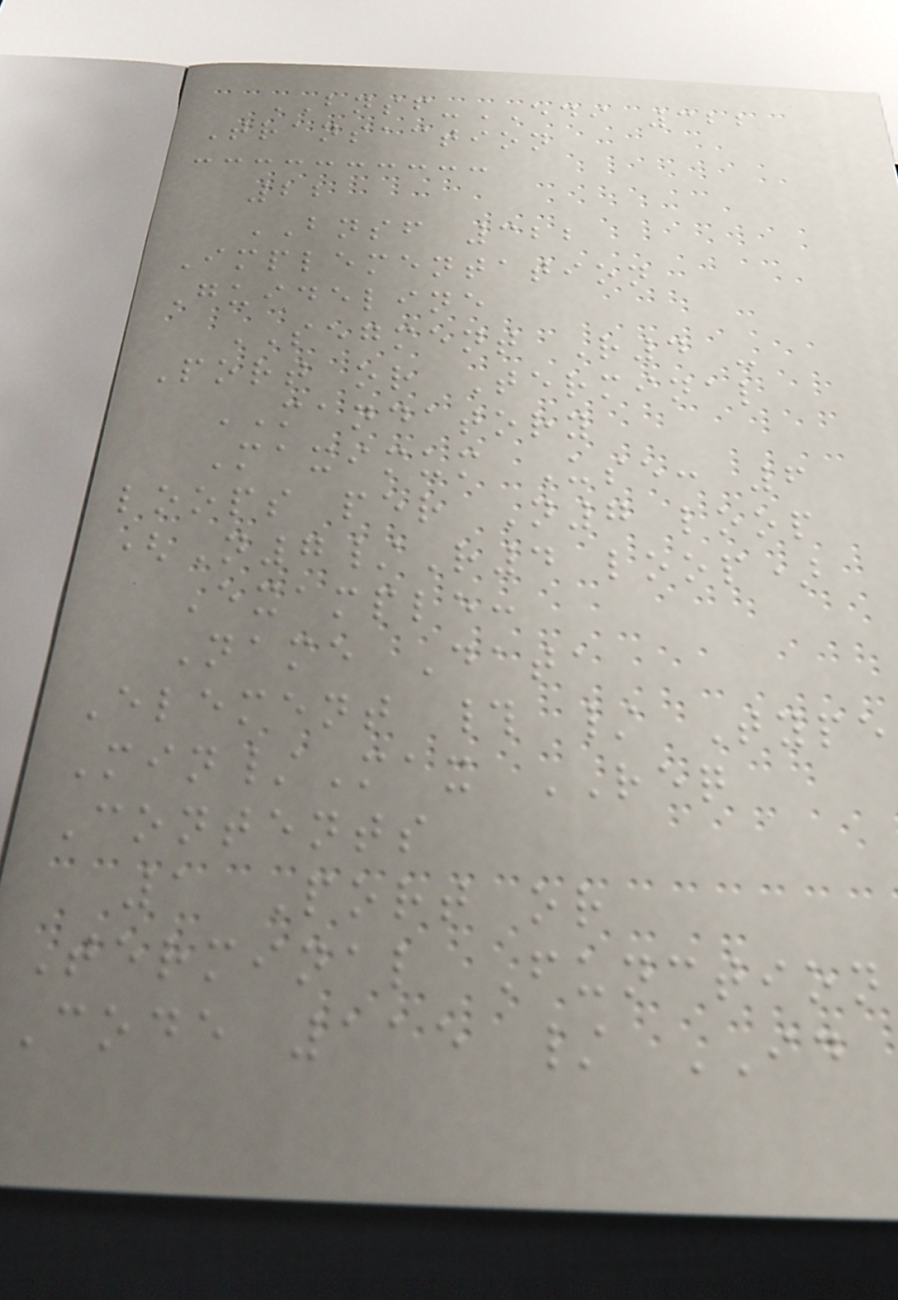BNSF-EDI 322
Transaction
22
BNSF 322
Implementation
Guideline
SEGMENT R4 -
Port or Terminal
MANDATORY
Maximum Use: 6
loops per N7 loop
(N7/R4 loop)
Example:
Name Data
Element # / Type
Min/Max REQ
Contents
1 Port or
Terminal Function
Code 115 / ID
